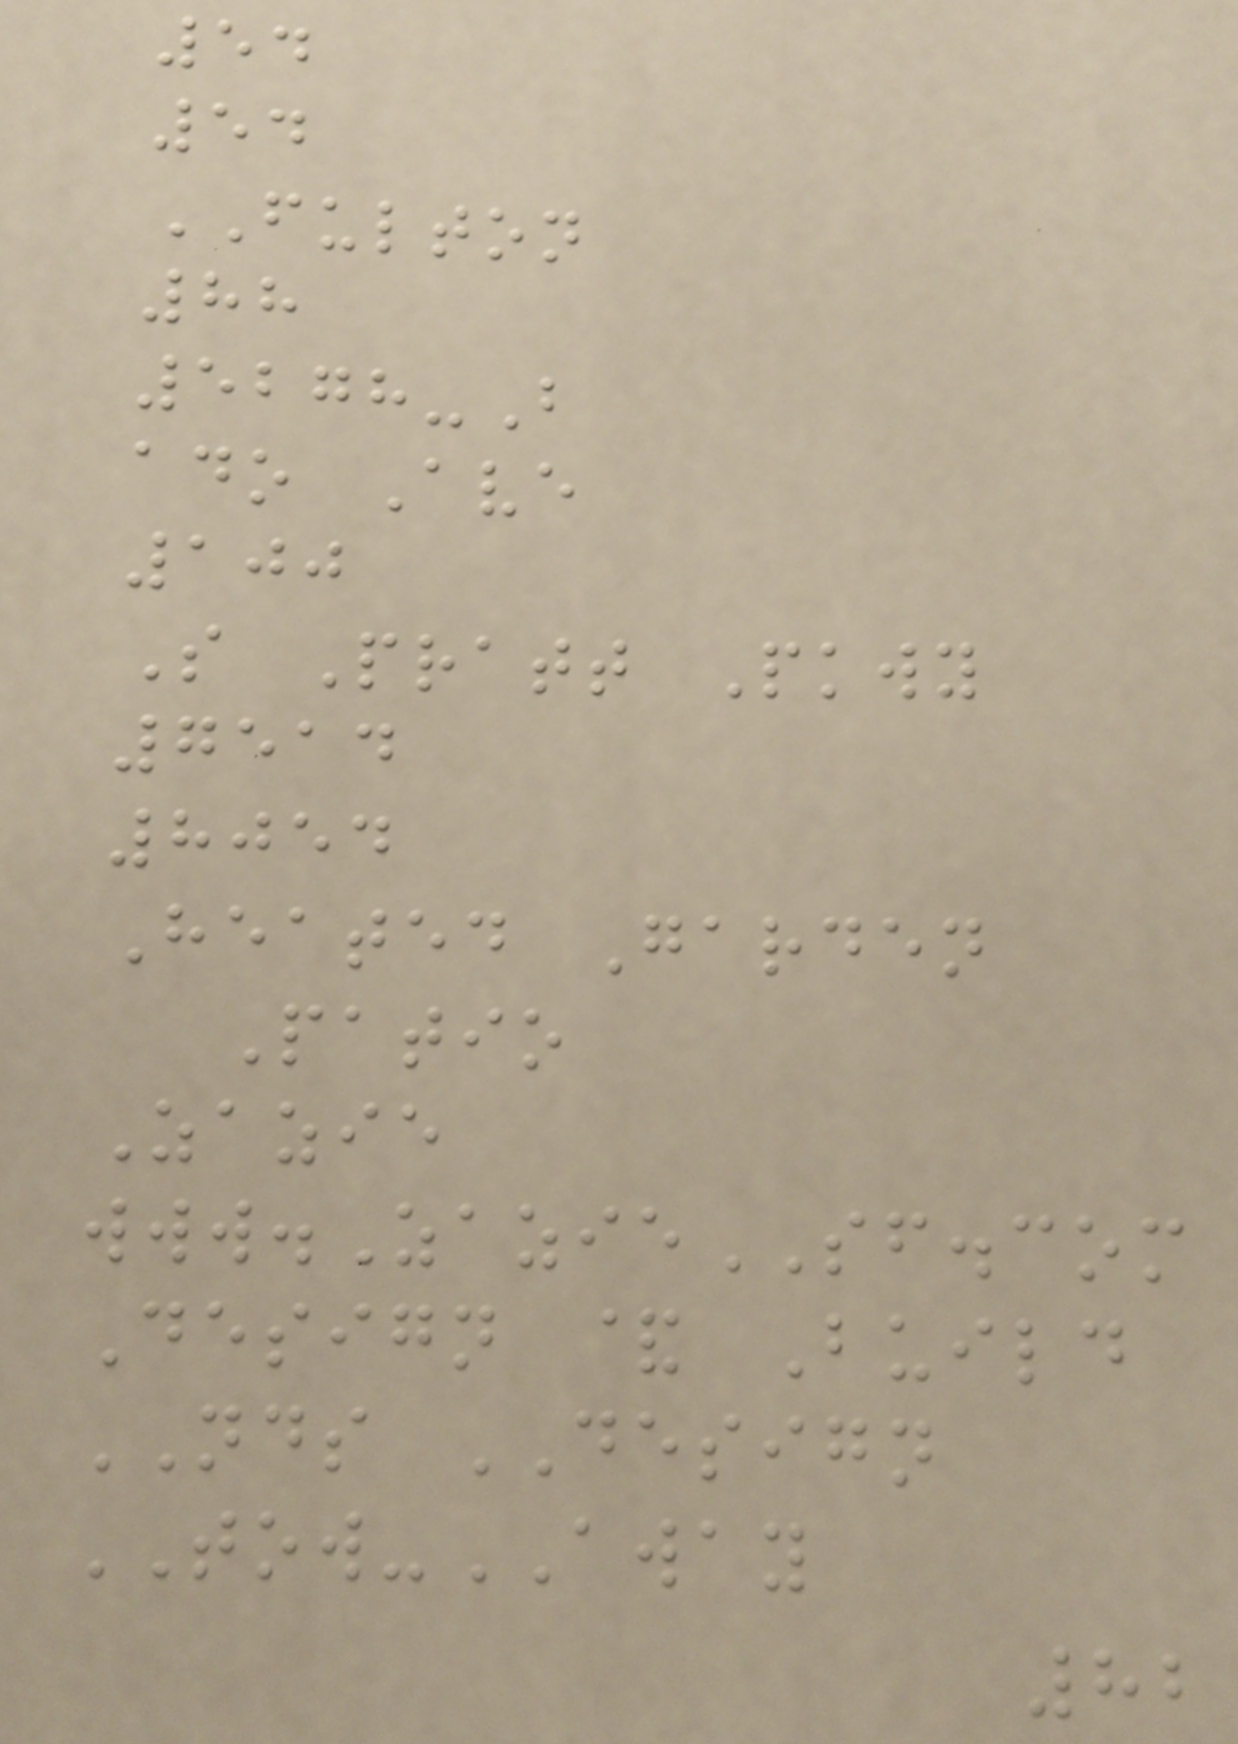54
54
FULTON
88
5278-B
ado Ave
100
S Pratt Pkwy
7514
8054
Heated Garden
Patio
Zazie
www.ZazieSF.com
Design & Build
NDS DESIGN
TOW-AWAY
82
